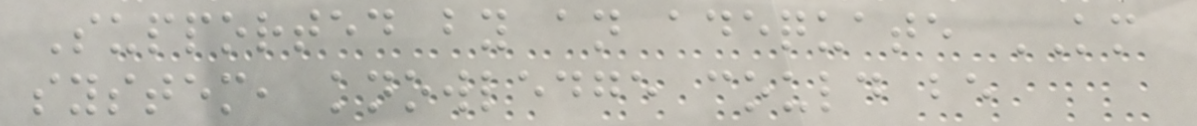Supported by an adequate KM
system, knowledge could be
